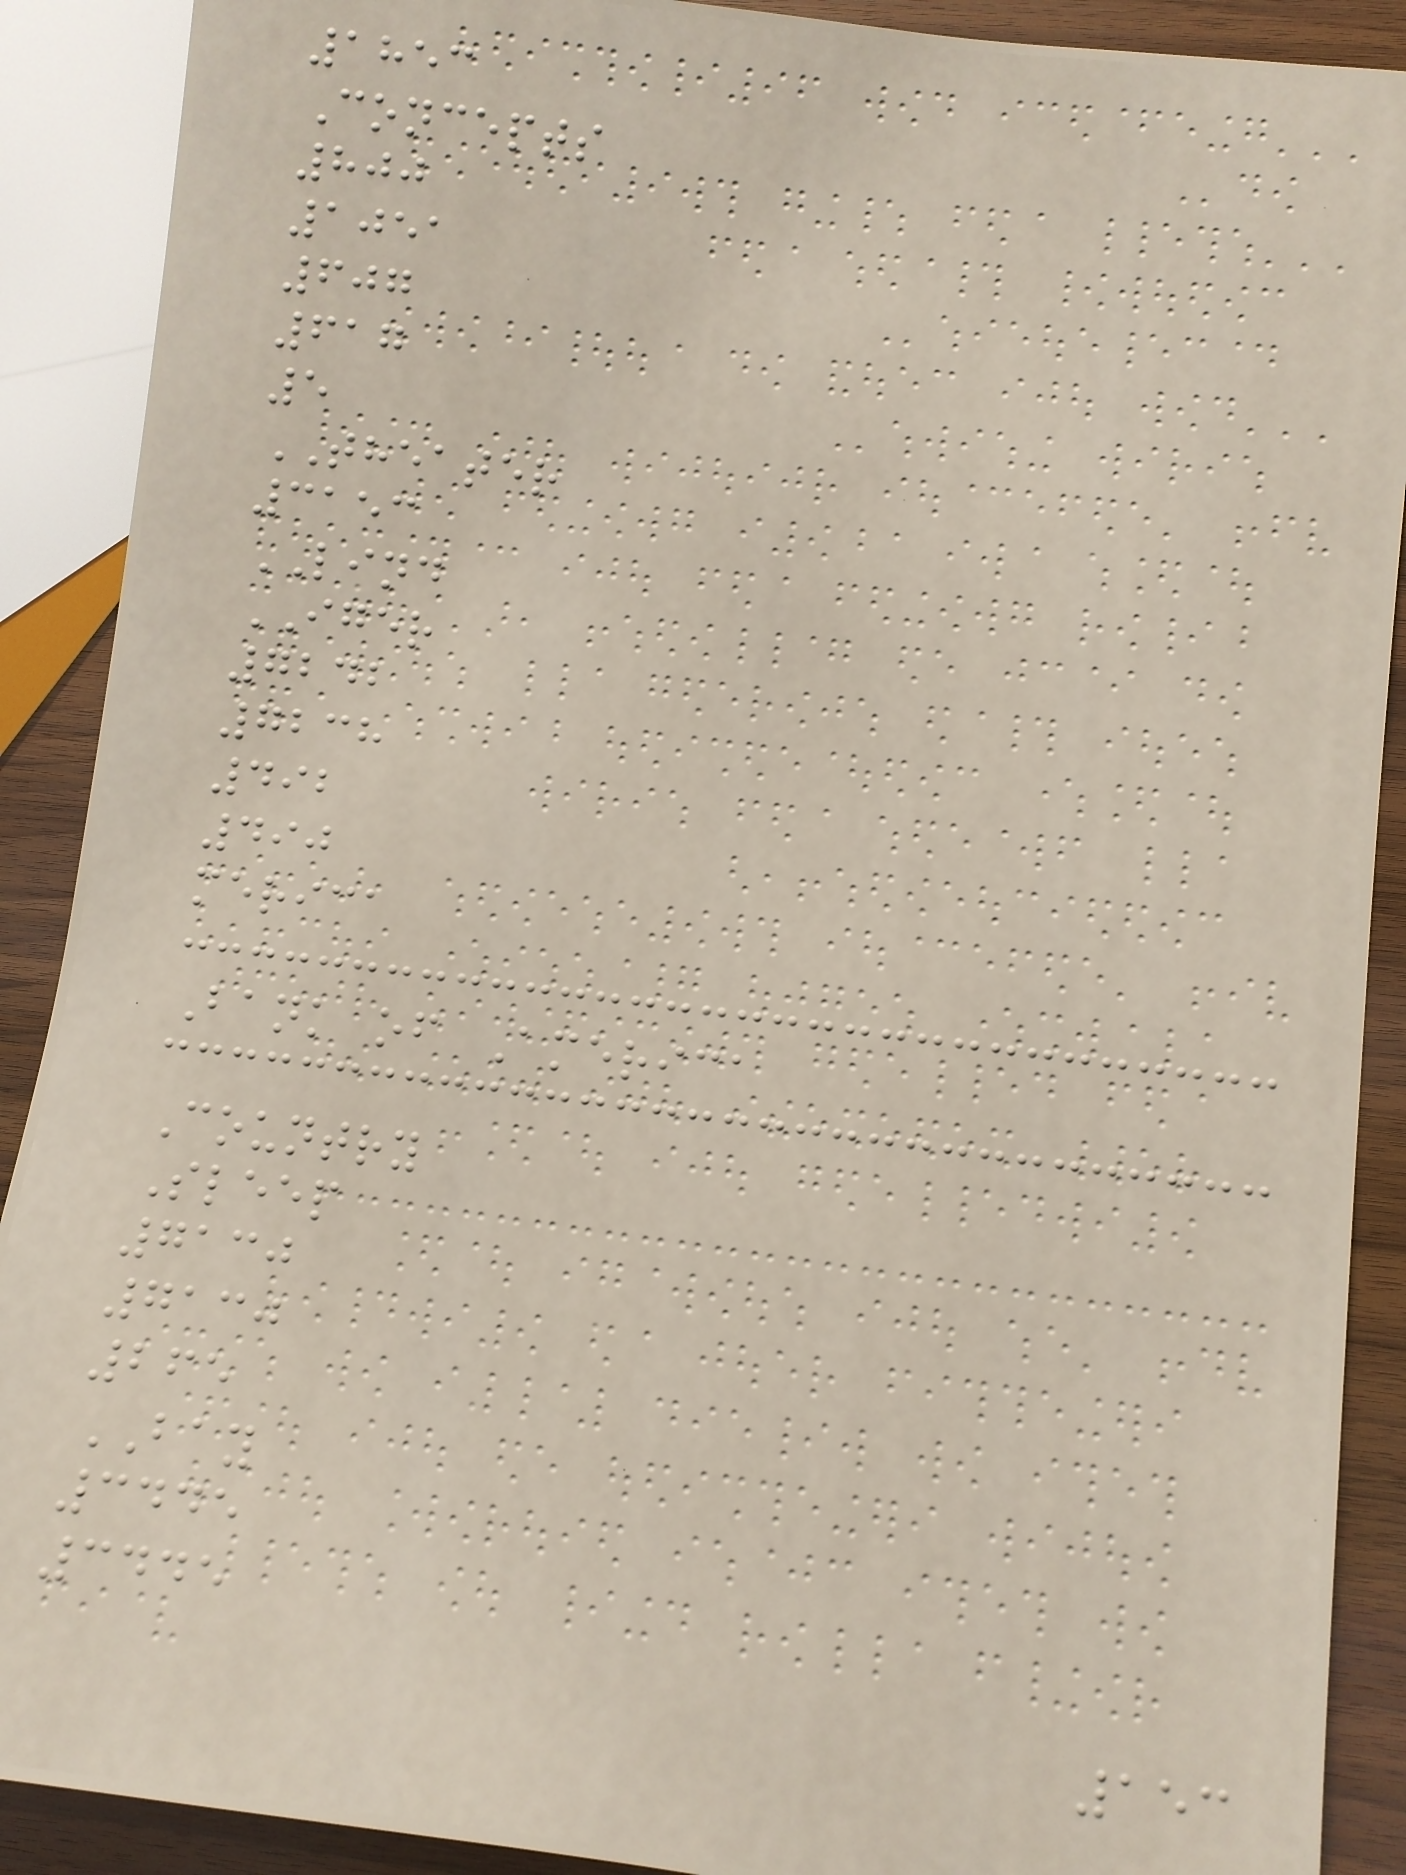1853
Concepts
800
1051
607
617
5
THEATER
3153
LIND
IGER
7242
7238
492
490
merica
Bank of America
Country
Sleep
7130
7130
265
BAY
3445
3445
153
